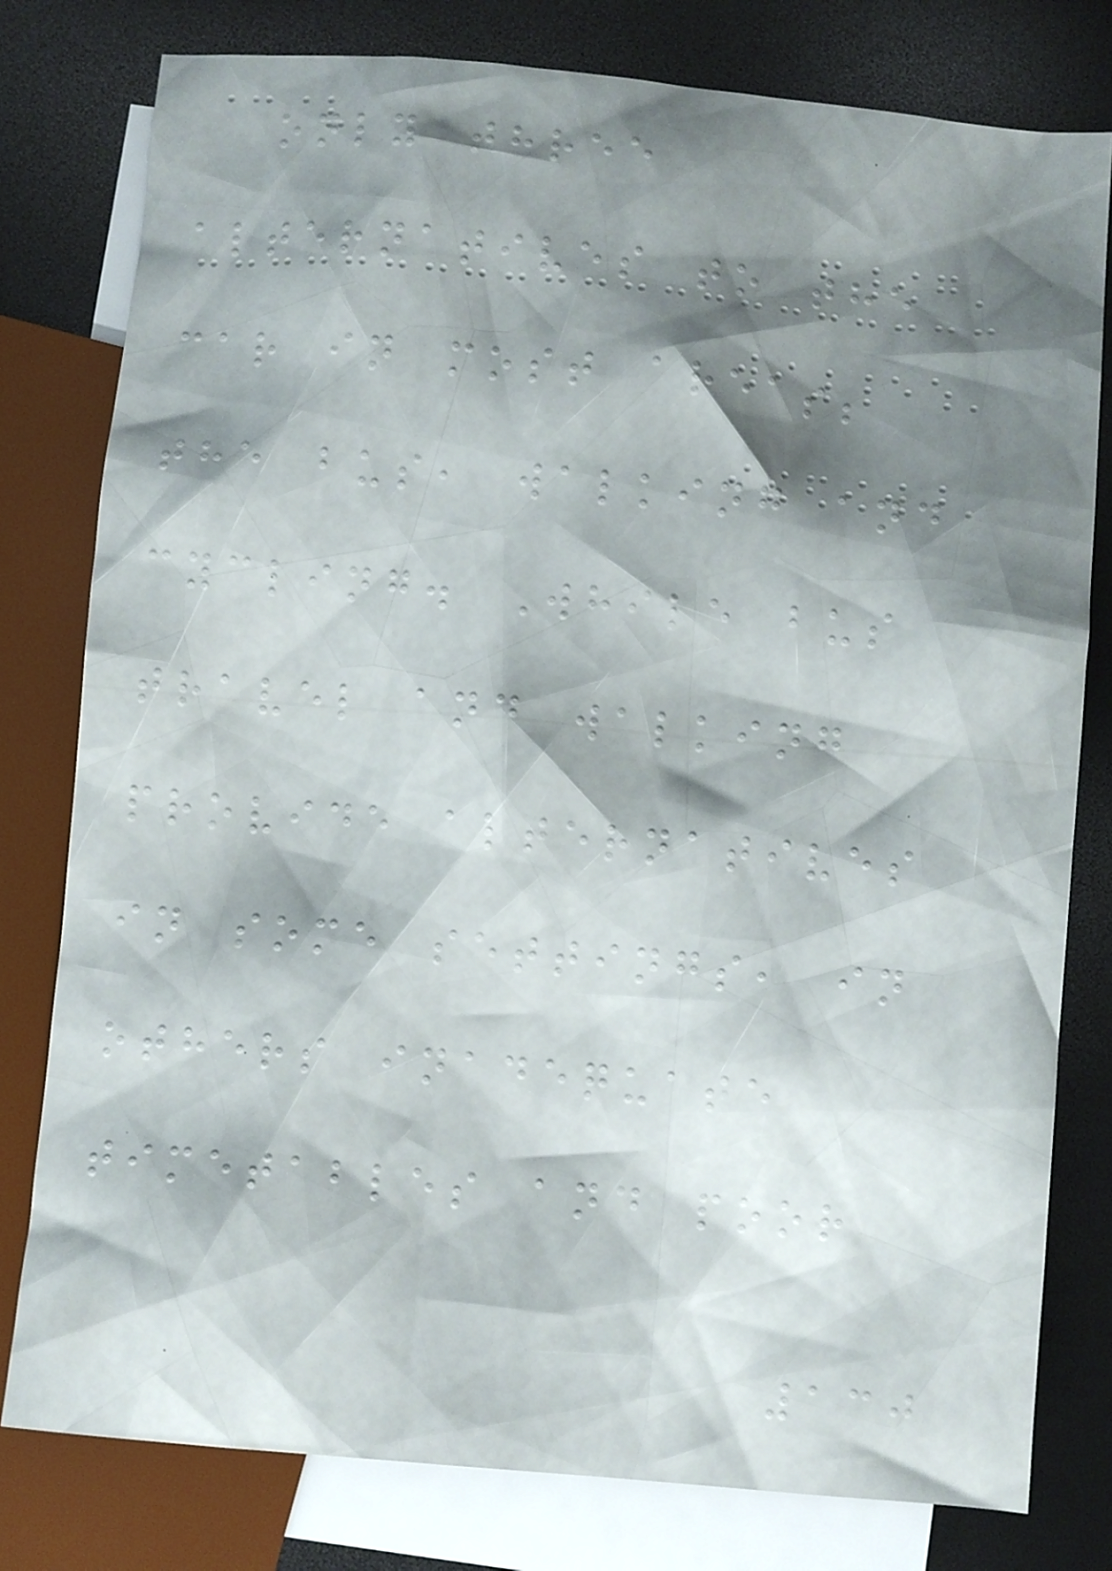only three
alternatives to the
car in most areas;
the bus, walking and
cycling. While bus
travel and walking
provide alternatives
in some settings, in
others inadequate
timetables and poor
130
